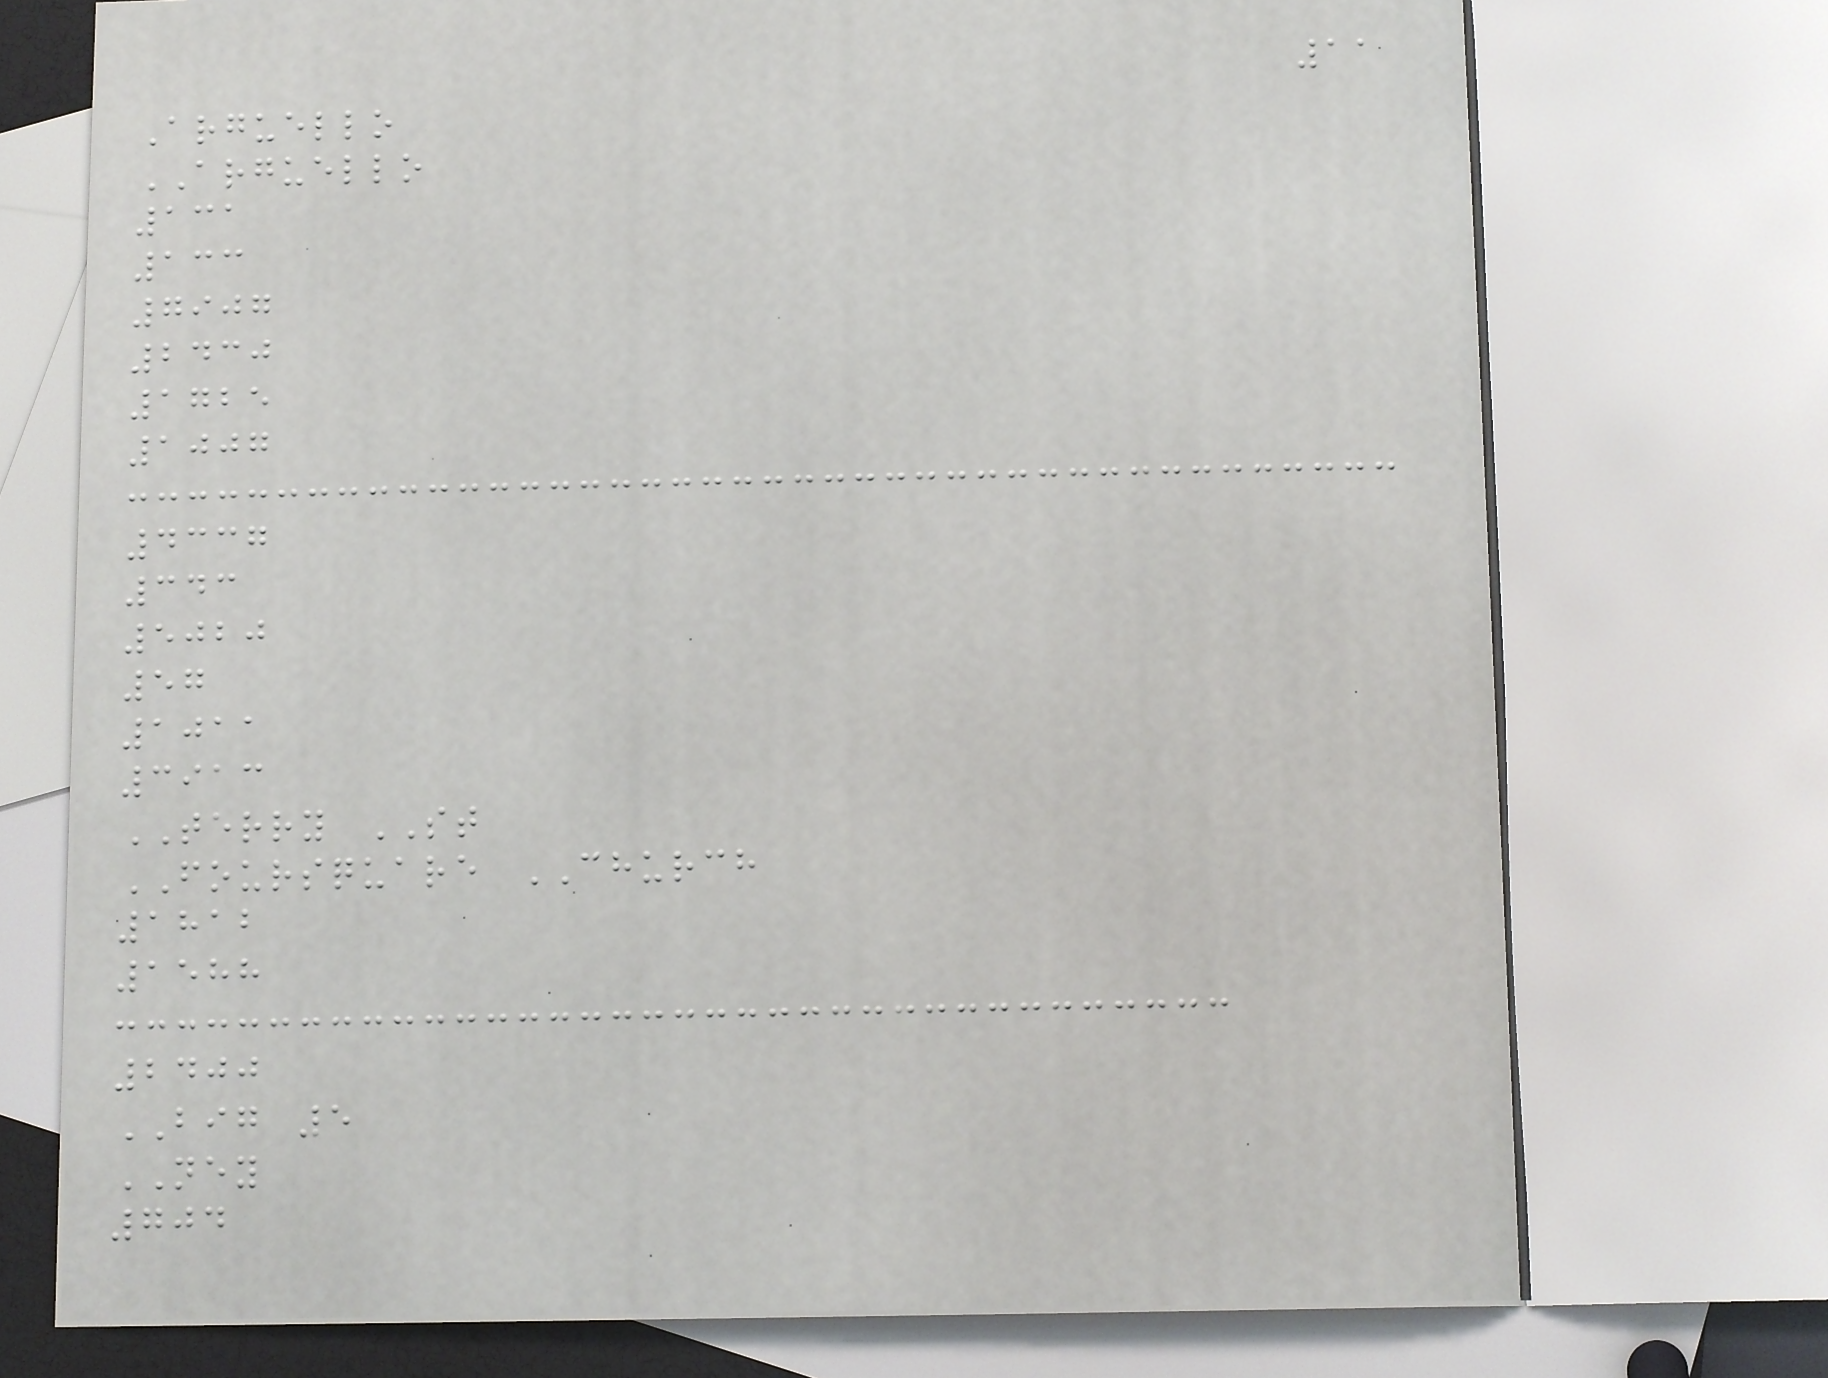11
Arguello
ARGUELLO
131
133
7907
2430
1725
1007
4337
343
5020
57
1011
3913
TERRY ST
FOURSQUARE CHURCH
1812
1588
2400
BIG 5
NEY
704
